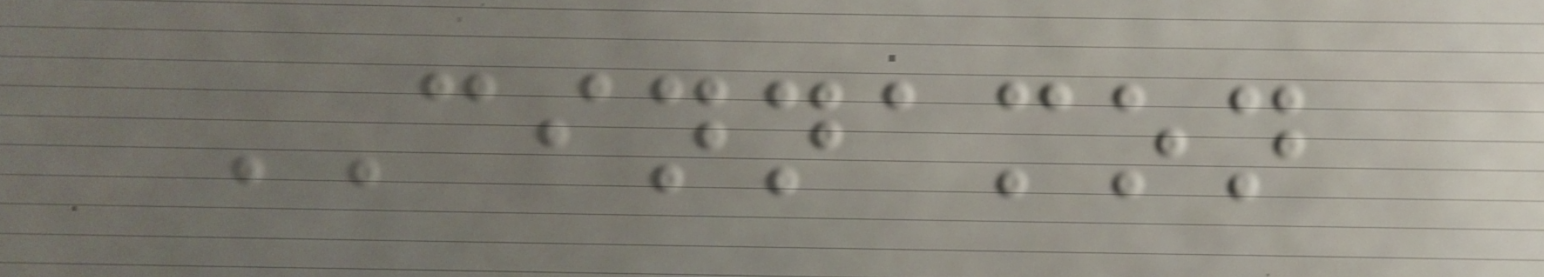CINNAMON
